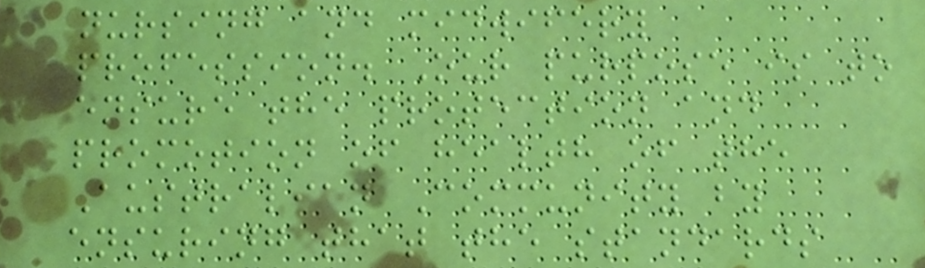nursing and midwifery
profession. Our purpose is to
ensure the protection and
promotion of health of the
Australian Community by
ensuring that the standards
